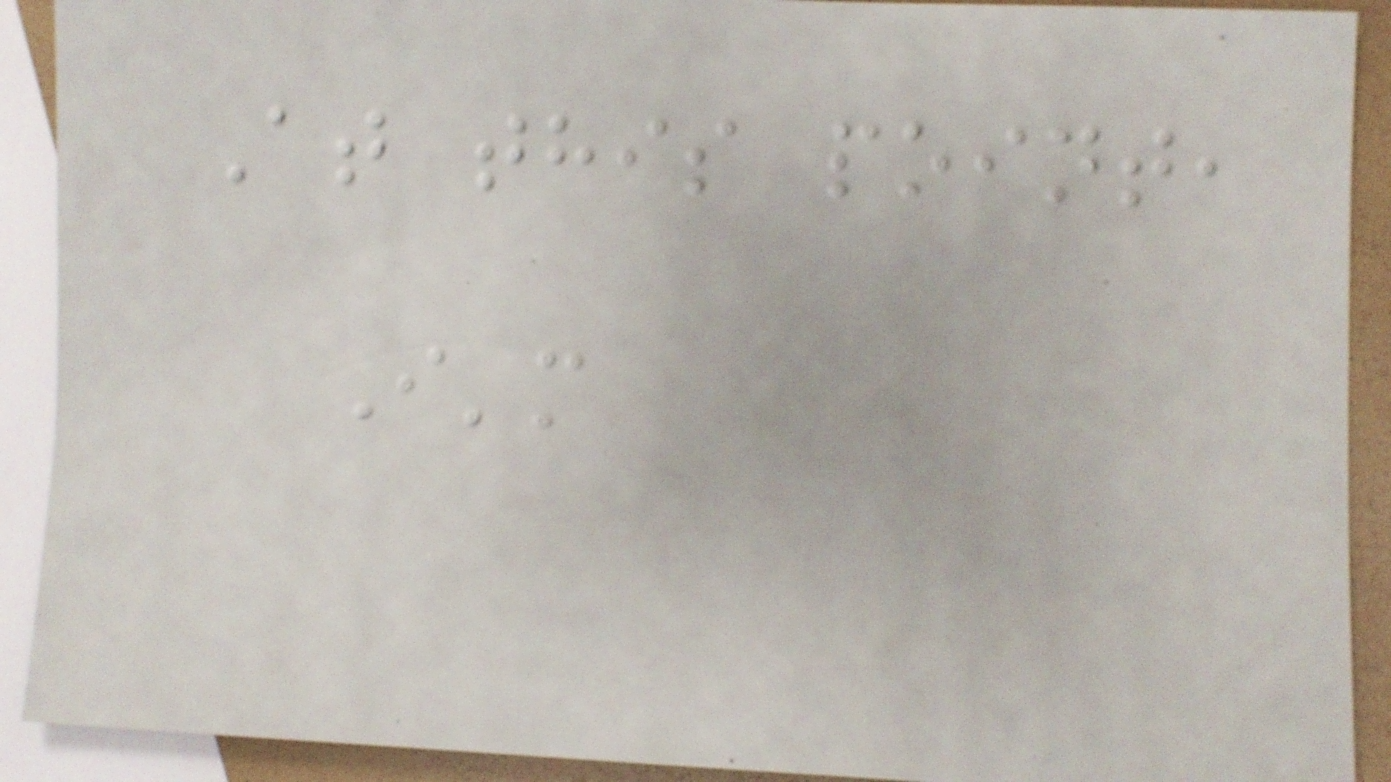At this point,
I'm
